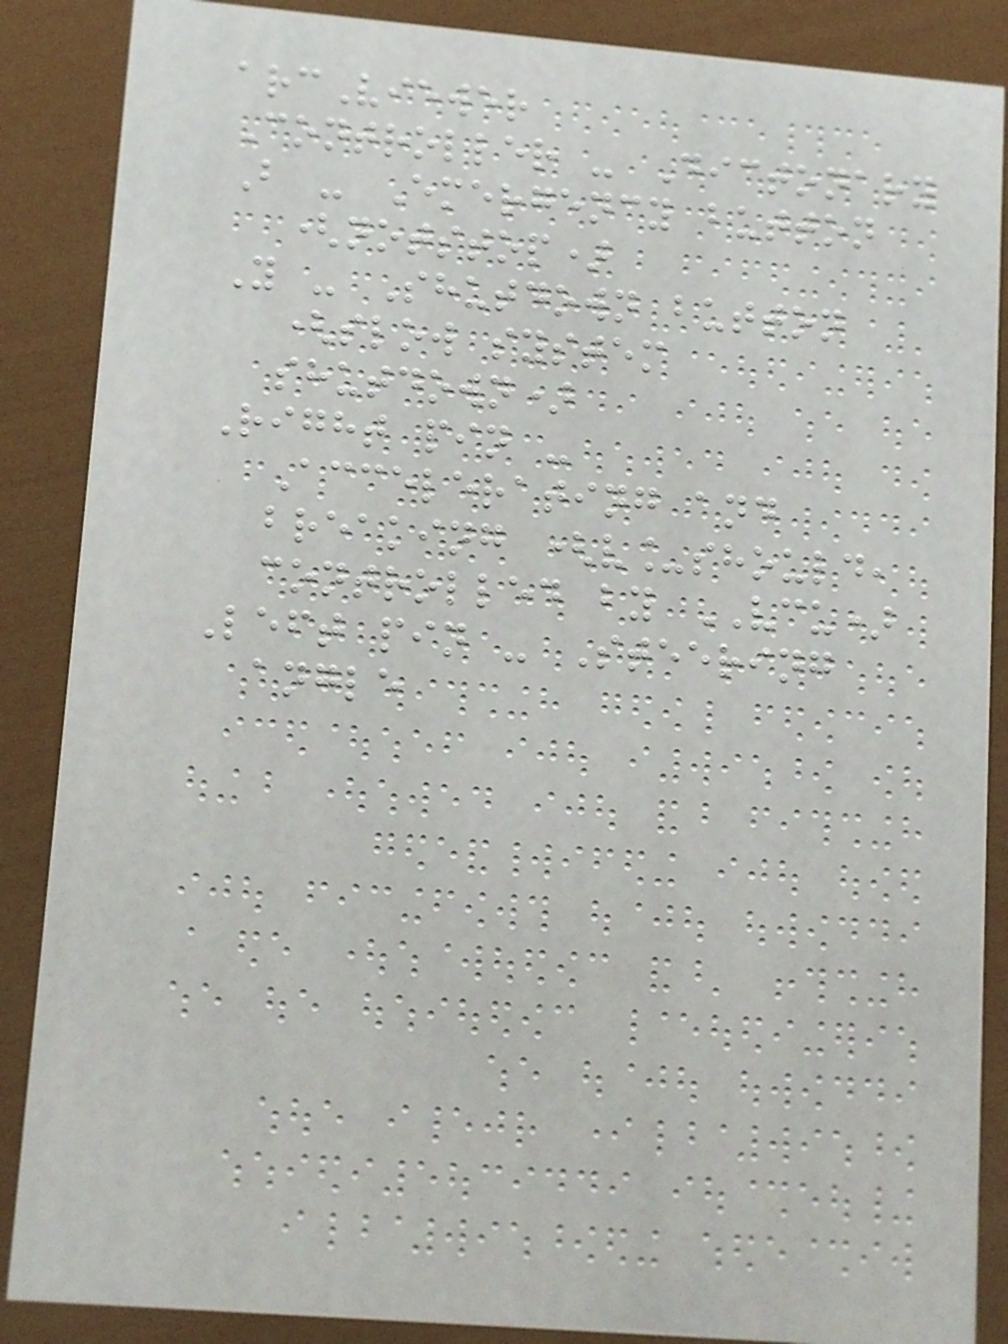arcViewer
Controller - Dictonary
B - Emergency button
(notstop)
Y - Shutdown button
(slow system
shutdown)
Right pin -
Accelerating and
breaking (v_should,
controlled by VCU)
Left pin - Steering
angle
